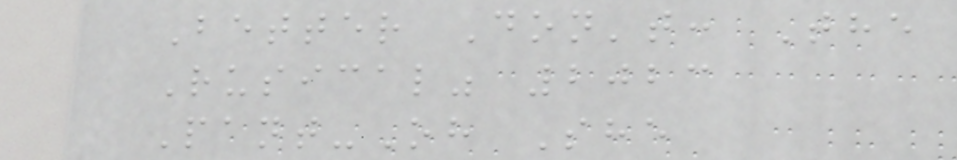Better Don't: The
Rusical" 2023
Pant-Oh She
